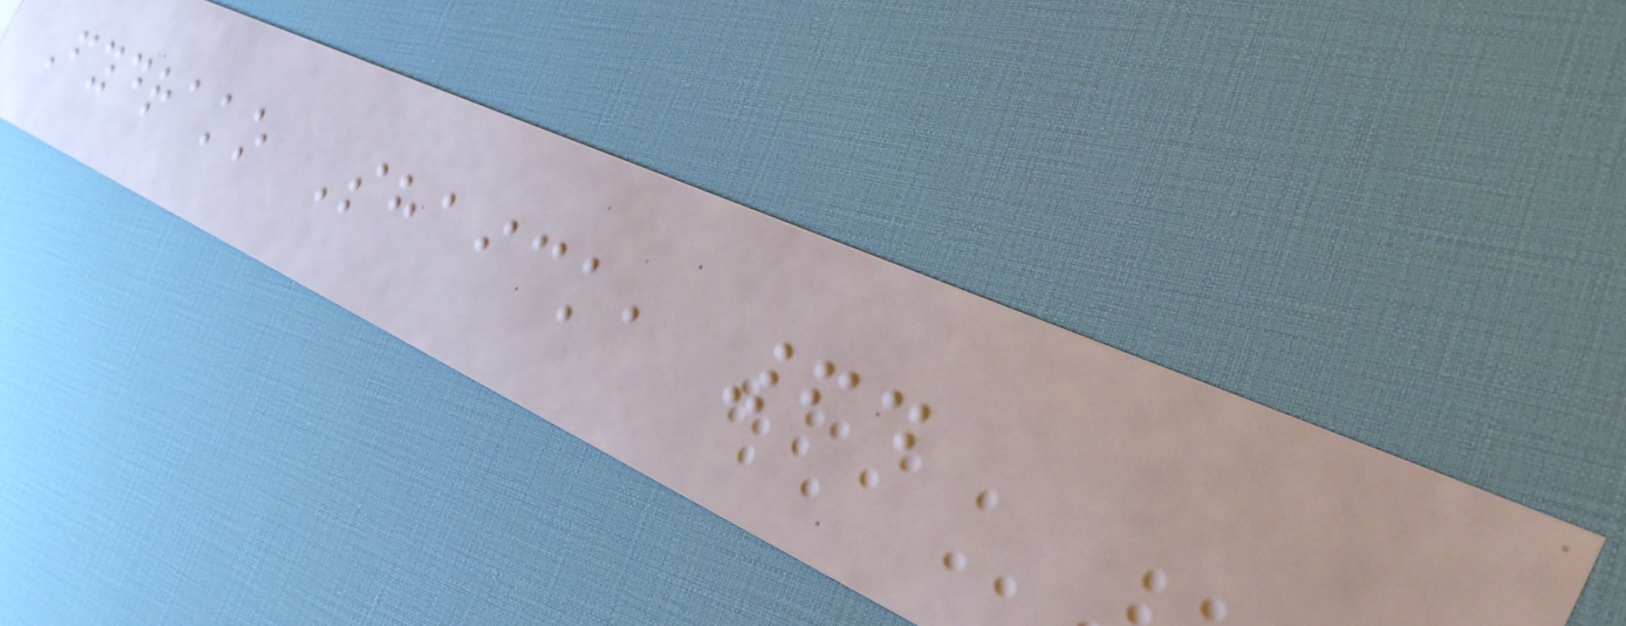Fydrako Shaick, 64
